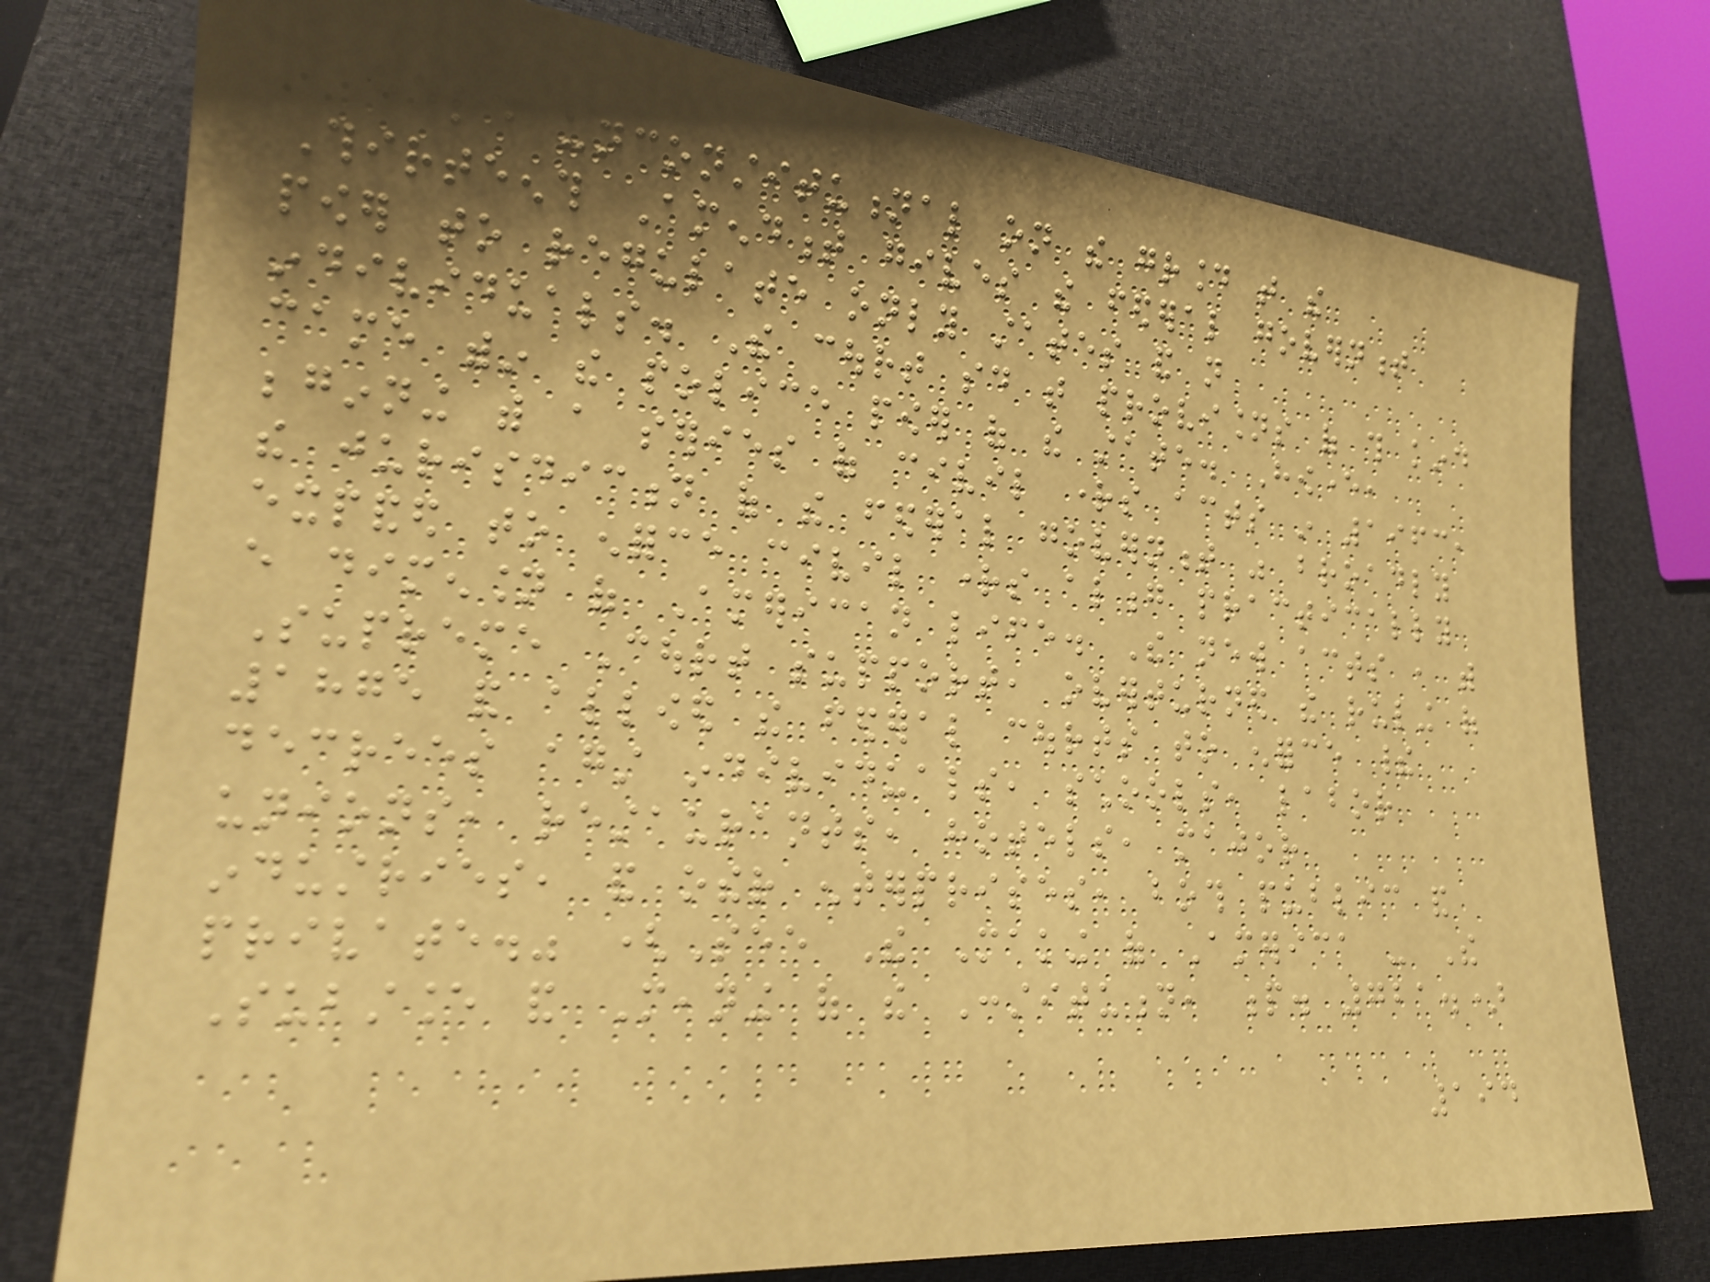held unconstitutional on the ground that the
Thirteenth Amendment gives the federal government
power to regulate only states and not
individuals. The court said that provisions of this kind
came within the police power of the state. However,
beginning with a series of civil rights acts in 1963,
the jurisdiction of the federal government was broadly
expanded to enforce civil rights along practically
every dimension of American life. The new acts , with
Supreme Court support, overturned the ruling of
1875 and allowed the federal courts to enforce their
decrees against individuals, schools, labor
unions, restaurants, hotels, major
industries, and other enterprises, both public and
private." (See The Making of America - The
Substance and Meaning of the Constitution, p. 721.)
194
